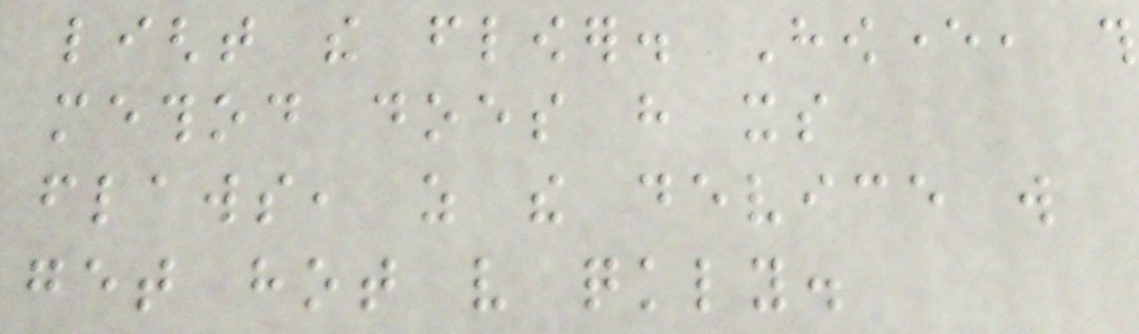light the flower. However, this
method does have its
flaws, as the device will
get hot very quickly.
